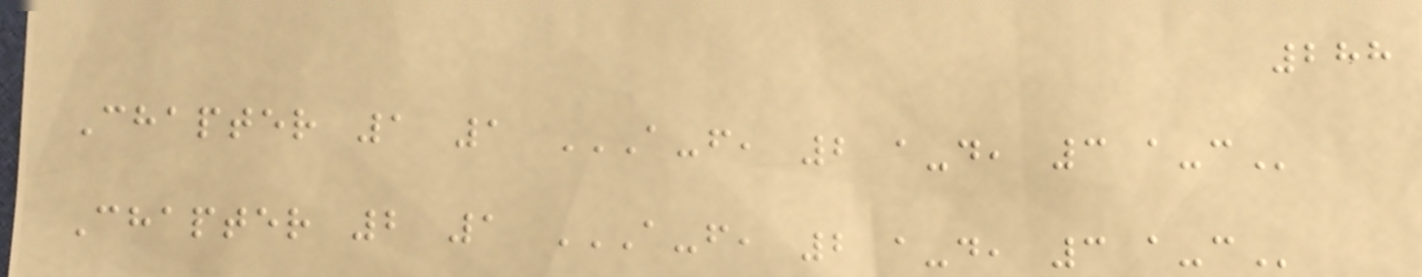288
Chapter 1 1 A-F, 2 A-D, 3 A-C
Chapter 2 1 A-F, 2 A-D, 3 A-C
